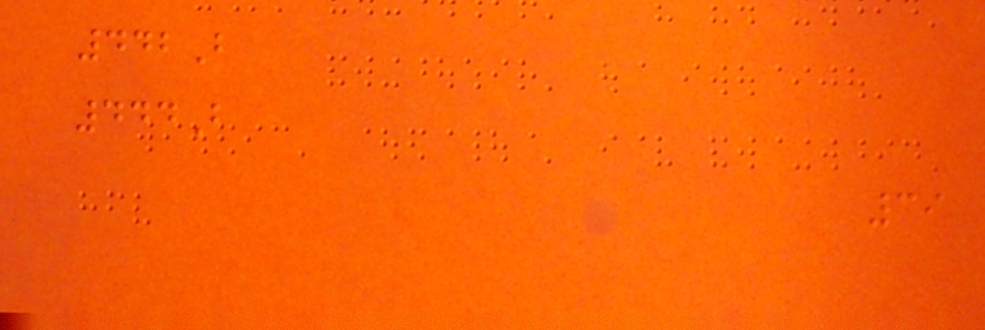442B
444B
39
